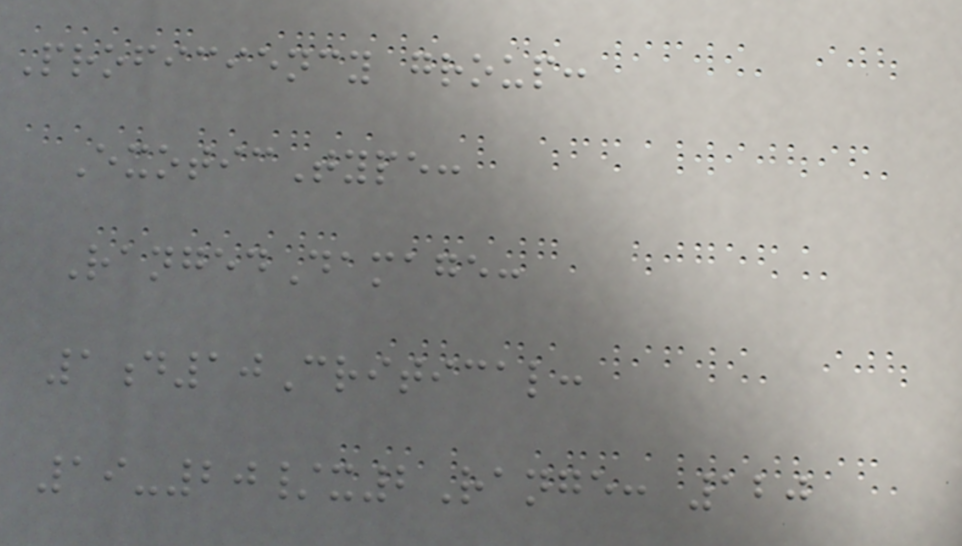Proficiency group:
ExoticType:
RangedDamage:
1d10Critical:
19-20/x2Range: 120
